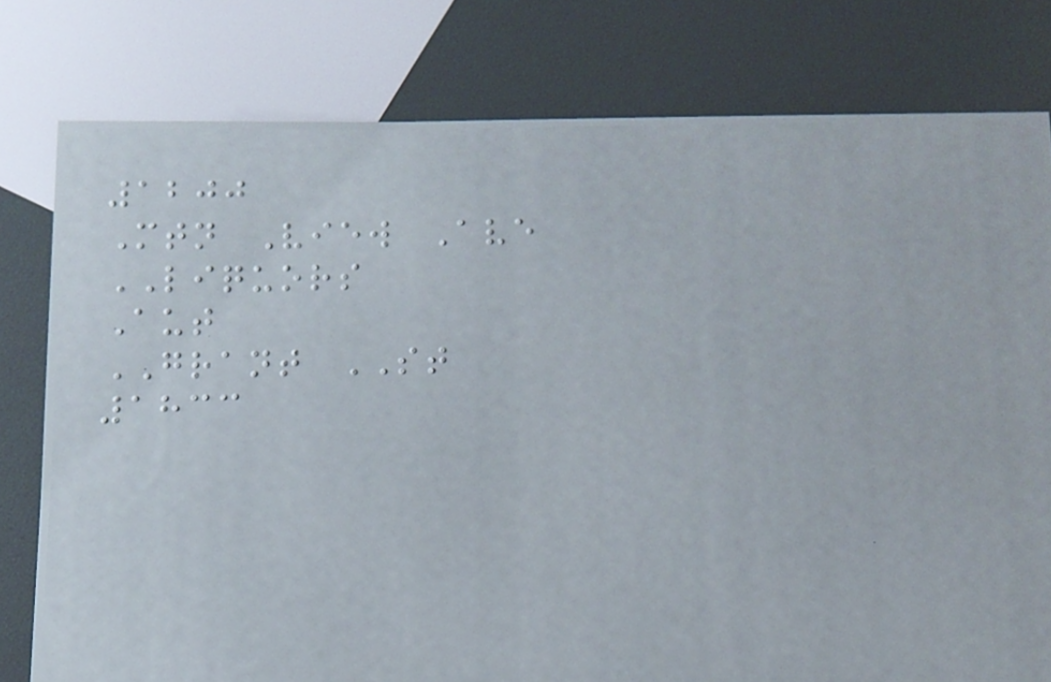1200
Mtn View Ave
LIQUORS
Aut
GRANT ST
1833
